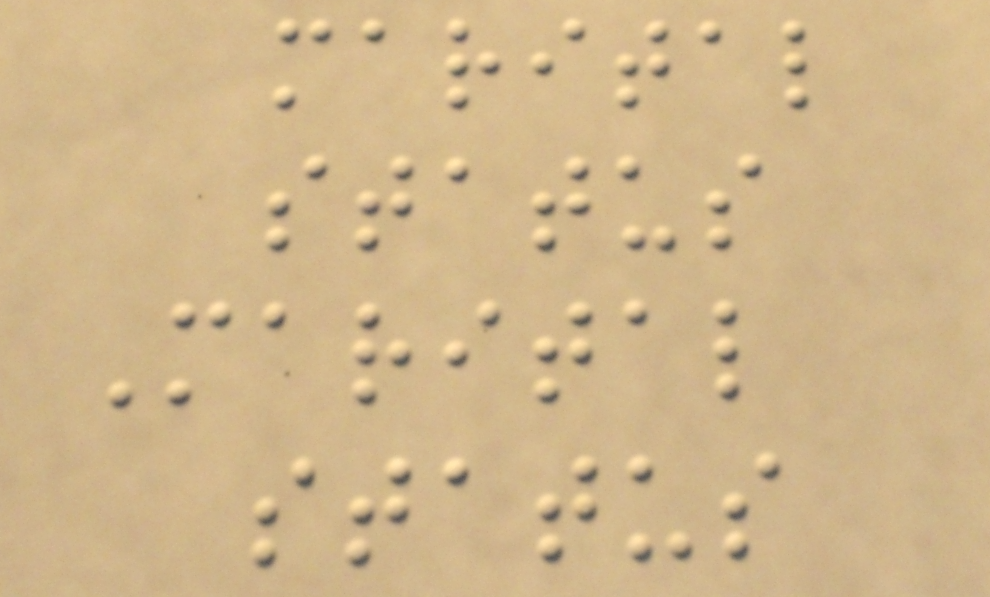marital
status
Marital
status
